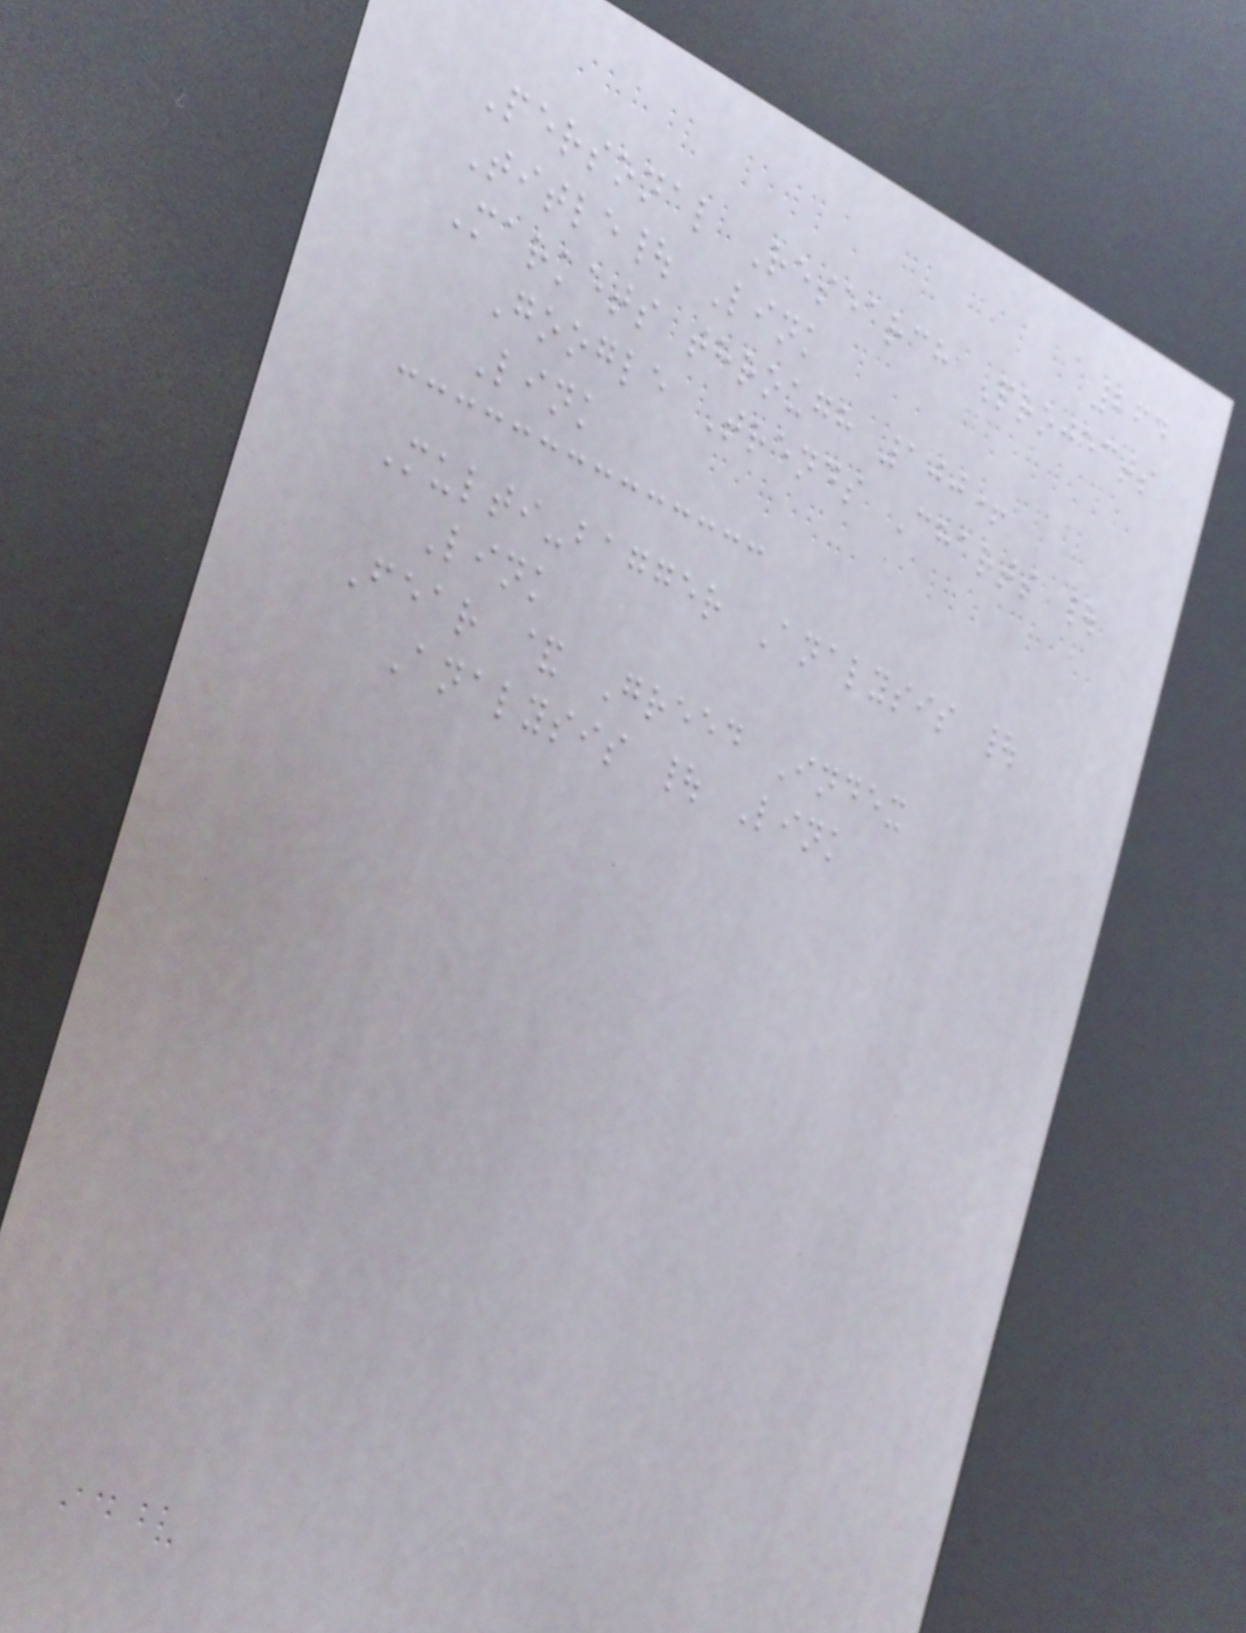264
Personal Research Projects
Title| Link
Markets through 100+
Google Trends Charts |
Link
Multi-bagger Analysis |
Link
Fear & Greed Index
Analysis | Link
